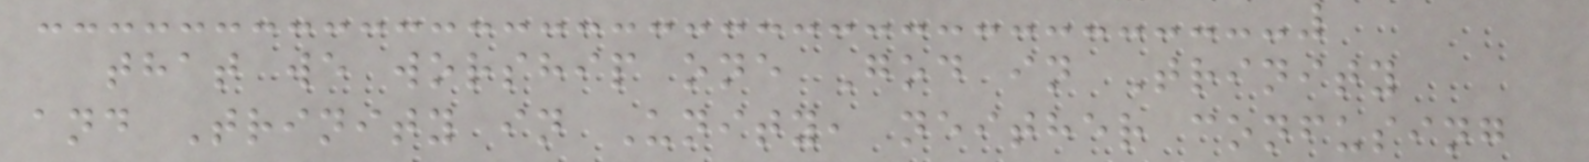that we worship one God in Trinity
and Trinity in Unity, neither confusing
